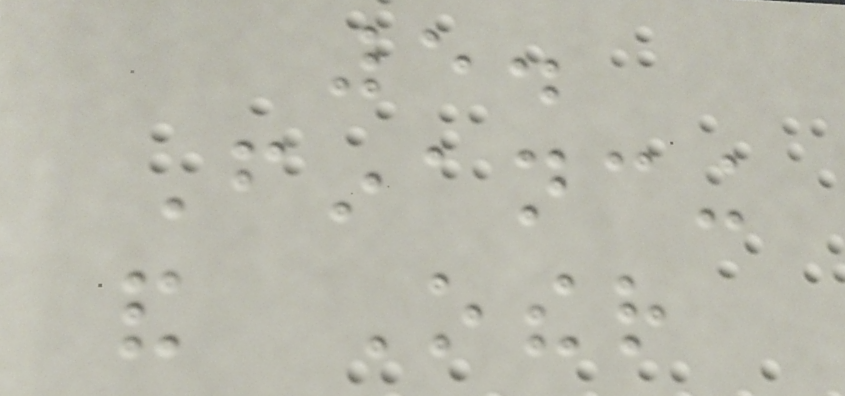5.
Financing
and Other
